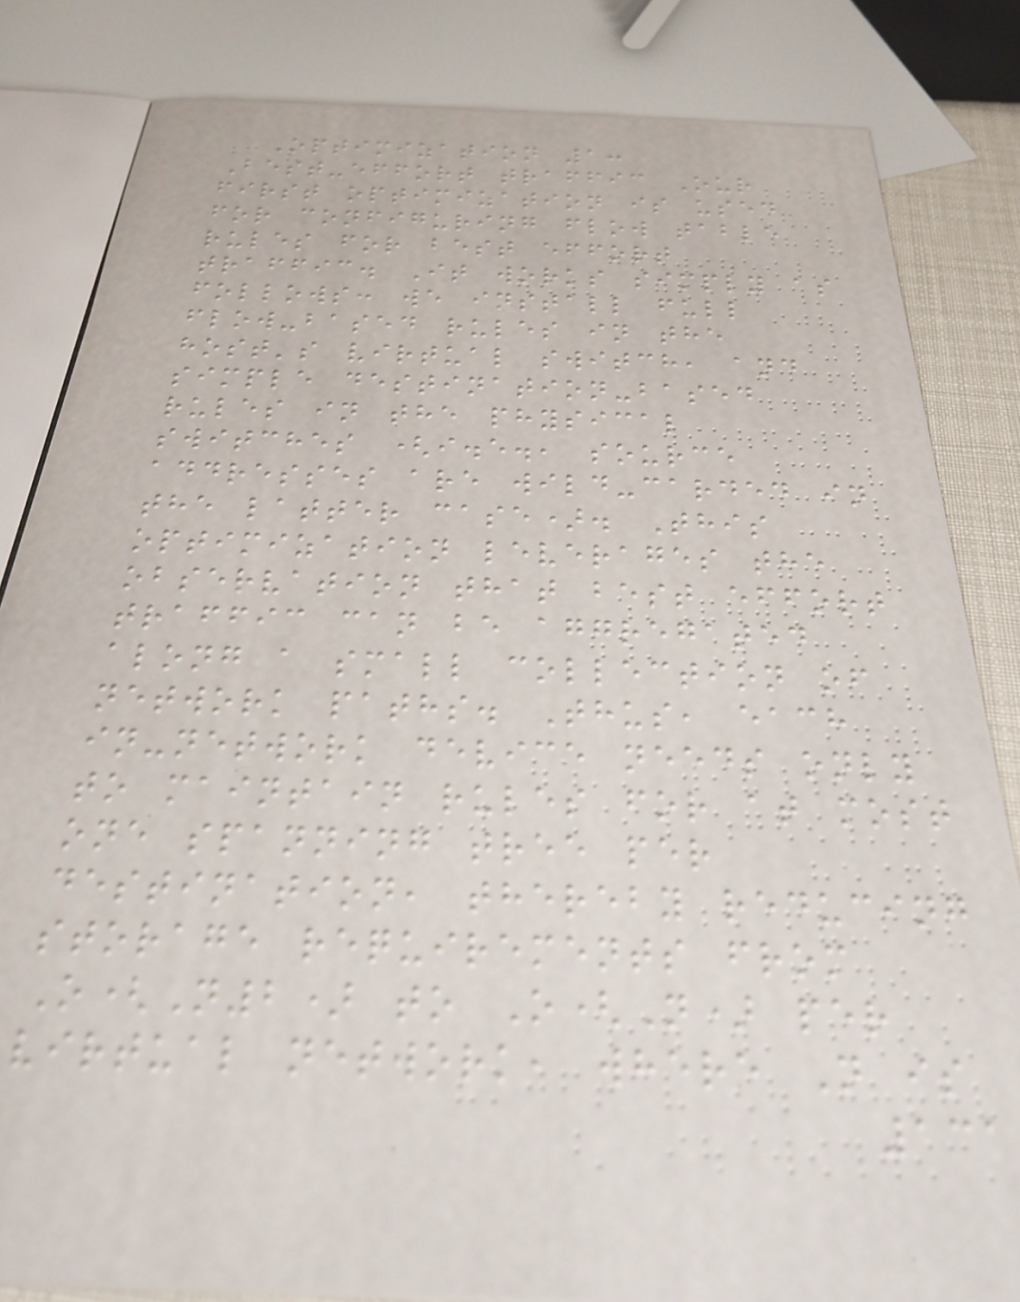Optimization 1:
Best-effort traffic Our
first optimization is used
for configuring flow table
rules for best effort
traffic. It works simply as
follows: we install full
flow-based rules in the
host's virtual switch, and
simple destination-based
rules in the physical
switches (i.e., source
addresses are wild-carded in
the latter case). This
optimization leverages the
observation that best effort
traffic can be aggregated
along a small collection of
network paths. Thus, each
in-network device needs only
to maintain rules for at most
one spanning tree per
destination, thereby reducing
storage requirements from
O(N2) to O(N) per
virtual network, where N is
131
